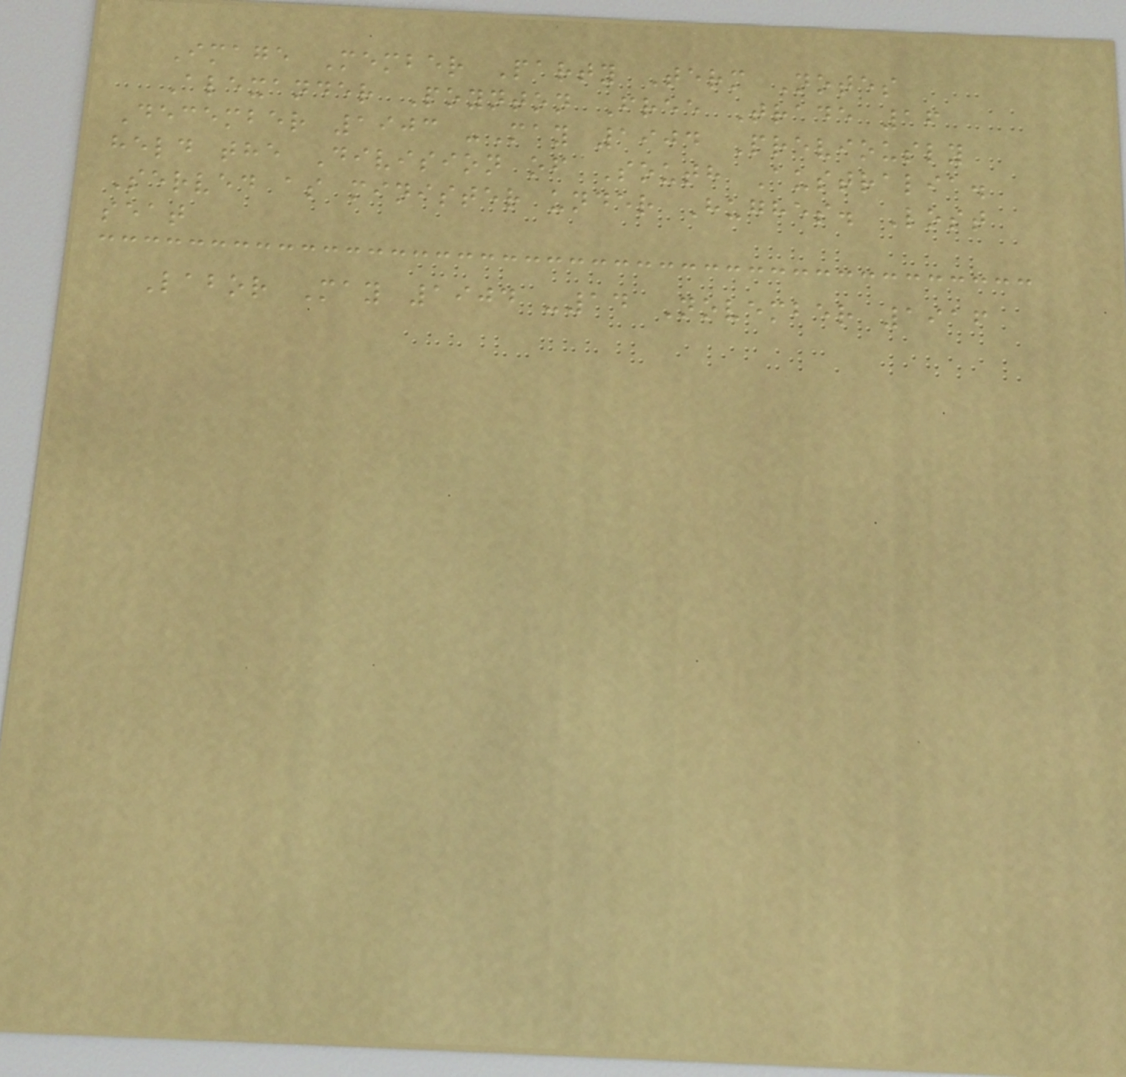Image Member Party Term Notes
Alexander Poynton Free Trade 16
December 1903 -May 1904 Previously
held the Division of South Australia.
Served as minister under Hughes. Lost
seat
Labor May 1904 -14 November 1916
